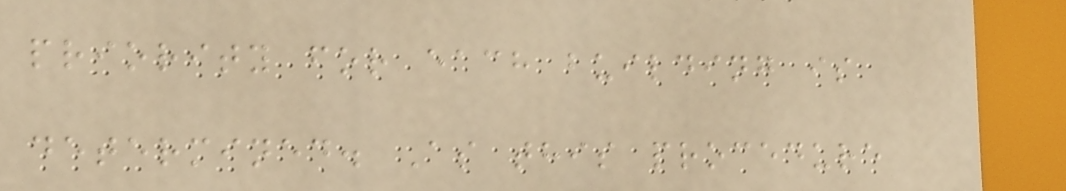priority for each building is
determined. As this procedure
